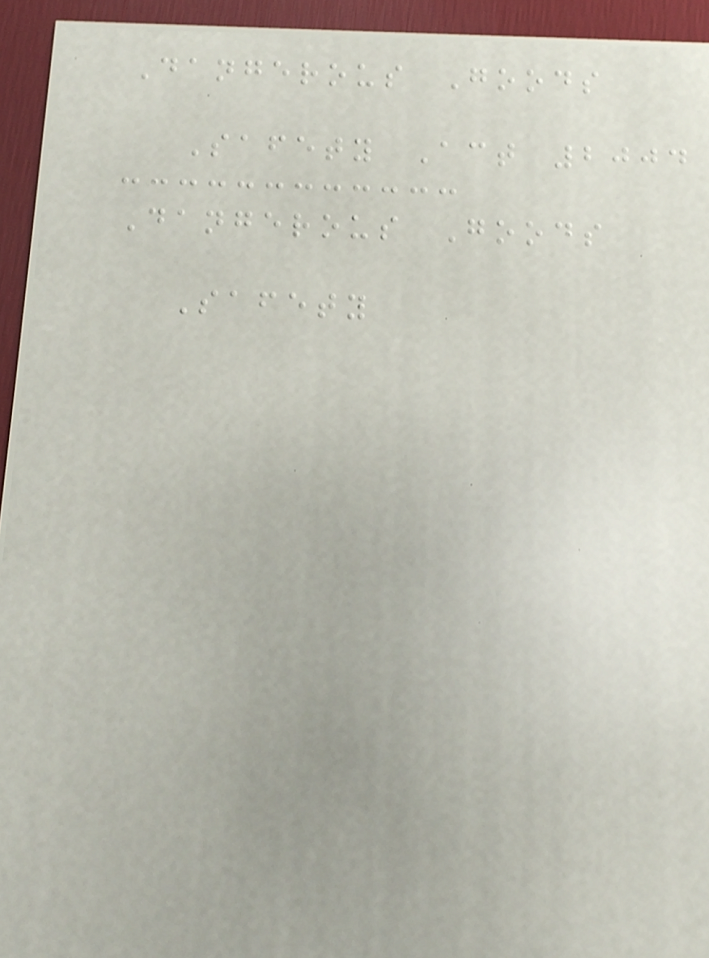Dangerous Goods
Safety Act 2004
Dangerous Goods
Safety
